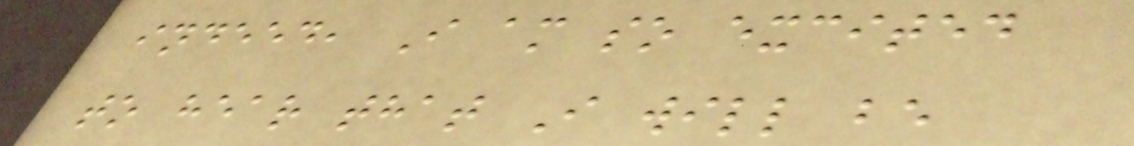indeed, I am so excited
to hear that I will be
